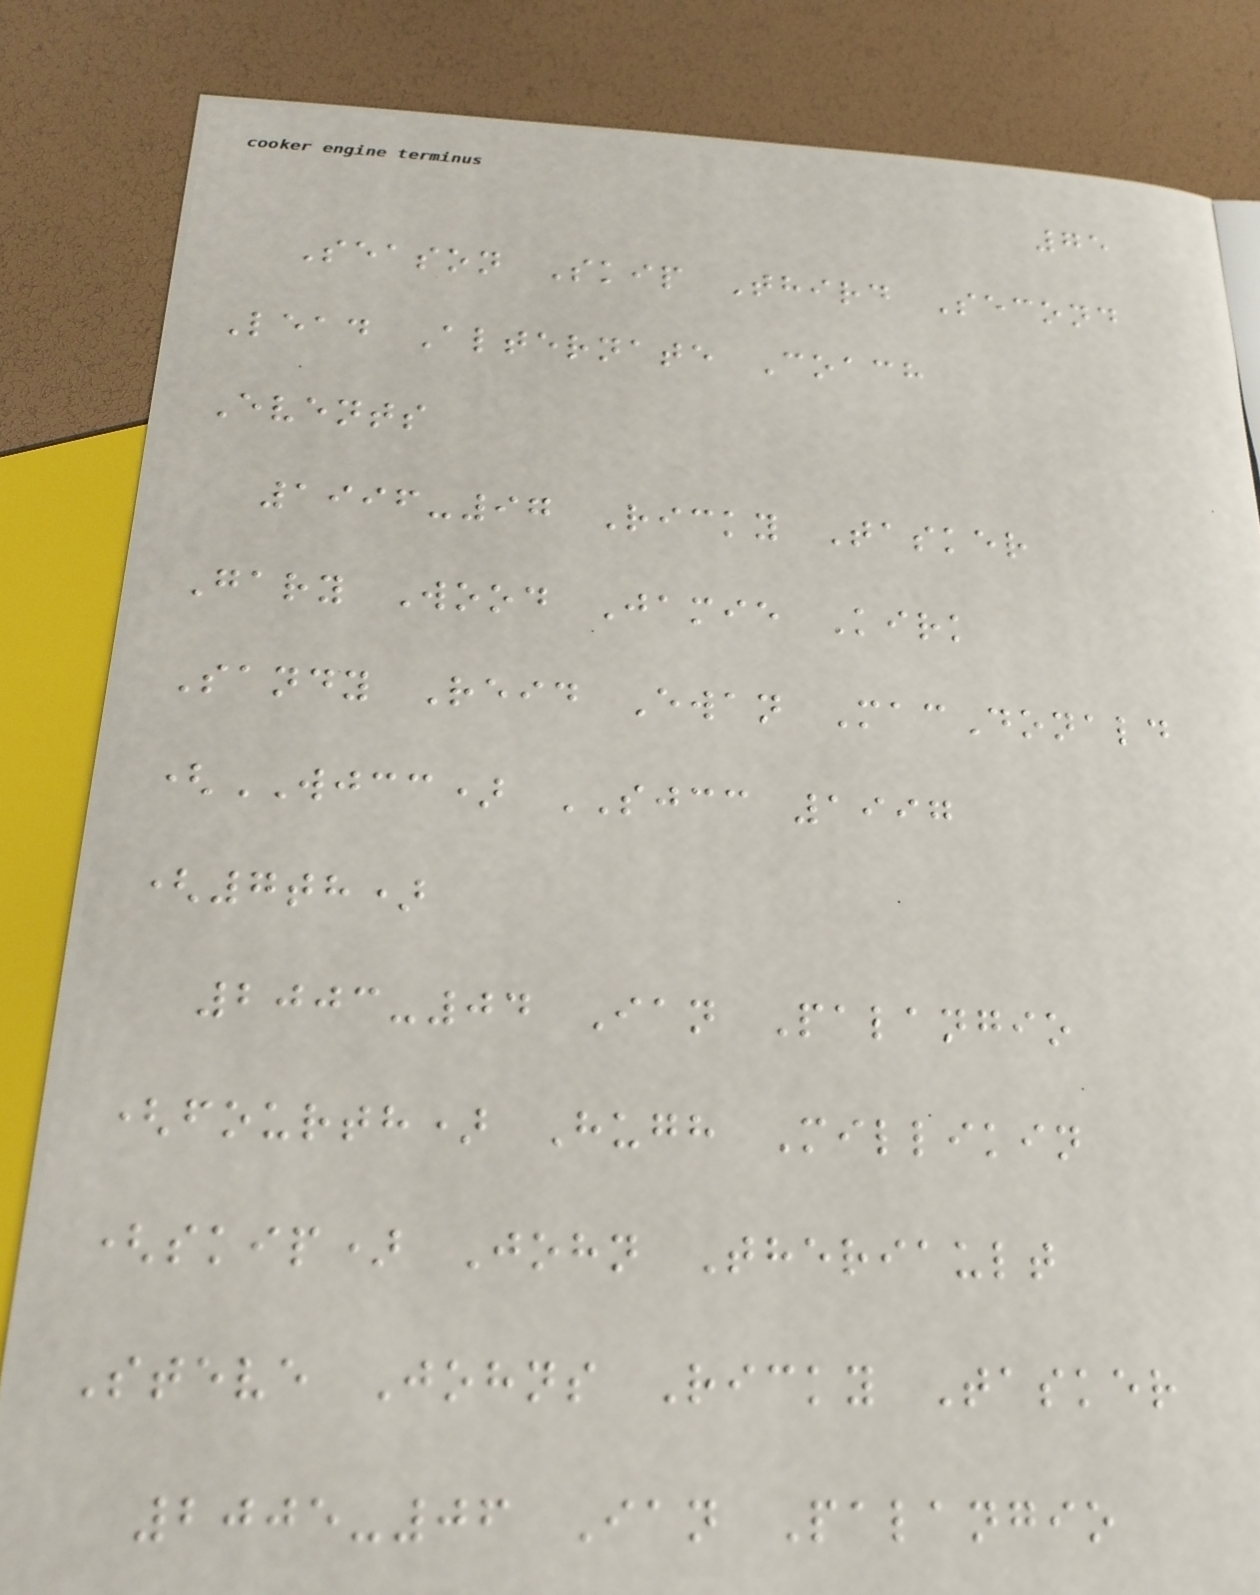75
Season Skip Third Second
Lead Alternate Coach
Events
1996-97 Ricky Tasker
Gary Wood Jamie Kirk
Sandy Reid Ewan MacDonald
(WJCC) SJCC 1997
(7th)
2003-04 Ian Palangio
(fourth) Hugh Millikin
(skip) John Theriault
Steve Johns Ricky Tasker
2005-06 Ian Palangio
